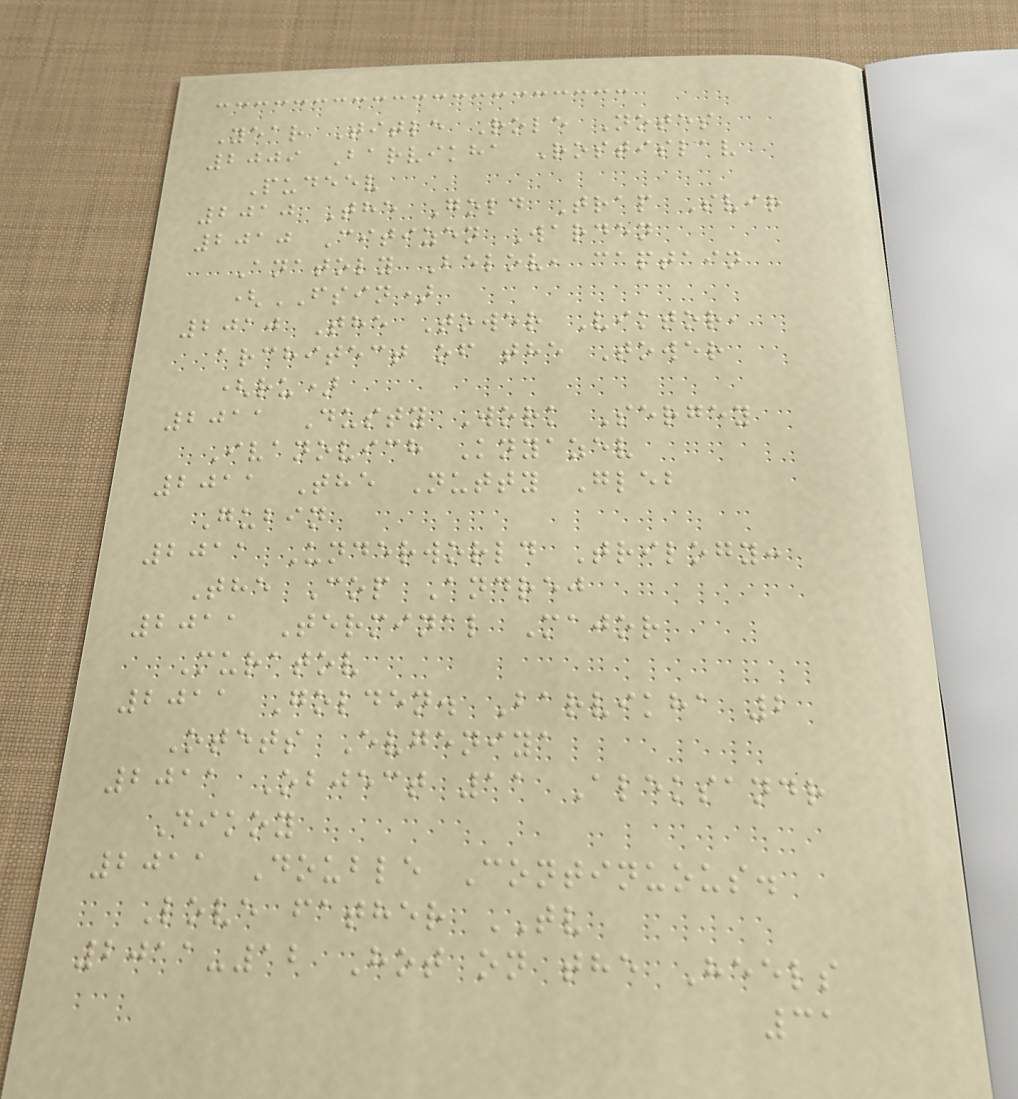Year Title Role Notes
2009 Barvikha Rostislav
Pudeev
2010 The Gold Trap Svir
2010 Citizen Warden
Anatoly Belov, captain
(FSIN)
2010 The Tower Viktor,
architect of the Tower
(ru)
2011 Dusty Work Sergey
Ivanovich Knyazev
2011 The Nutty Gleb
Gubin
2011 Underworld Trilogy:
The Cop Andrej
2011 Terminal Major
Muratov
2011 Golden. Barvikha 2
Otets Evgeniya
2011 Object 11 Aleksandr
Dikoy
2011 Double Continuous.
Love father TV
2011-12 Hot on the Heels
31
